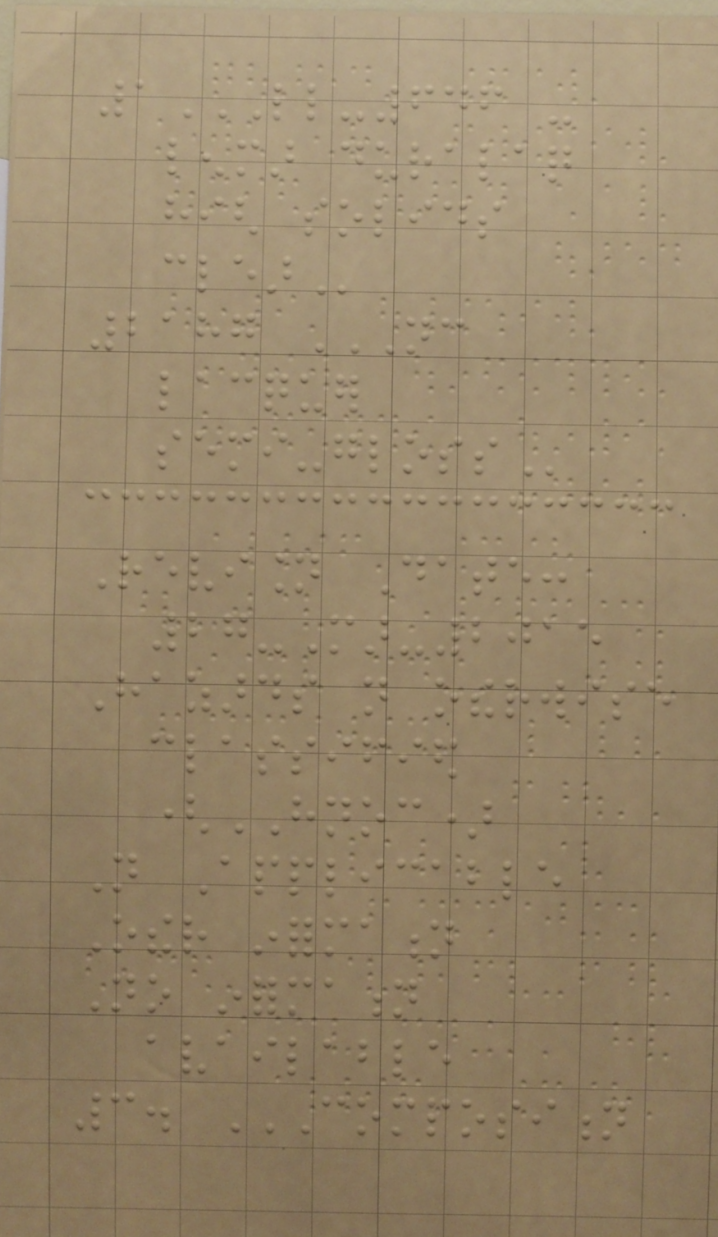1LL-646 -
LENMAR DURALAQ
HIGH SOLIDS
CLEAR
2187 NC
LACQUER
SEMI-GLOSS
Revision Date:
27-Mar-2015
Hazards not otherwise
classified
(HNOC)
Not Applicable
Other information
No information
available
3. COMPOSITION
